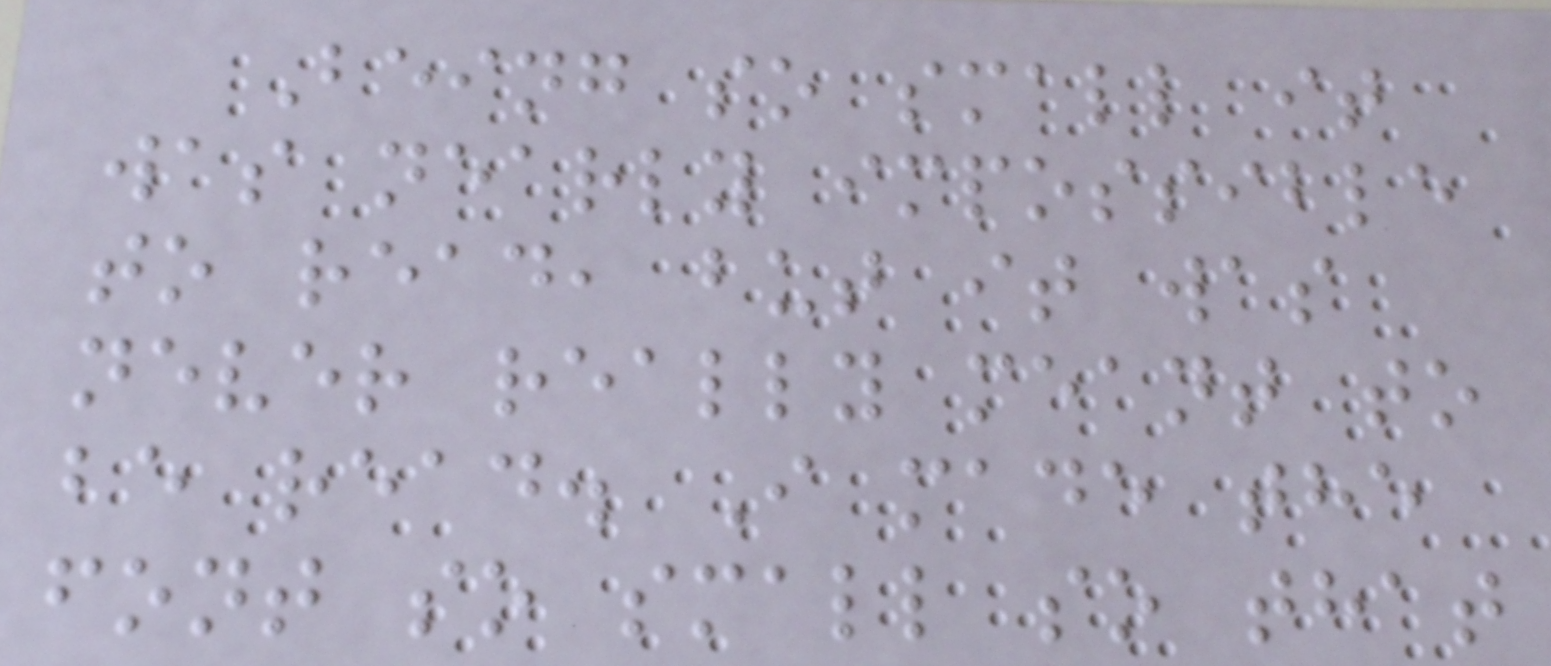Being so small it
was nearly impossible
to read, but it was
never really meant to
be read. I made the
font so small so that
